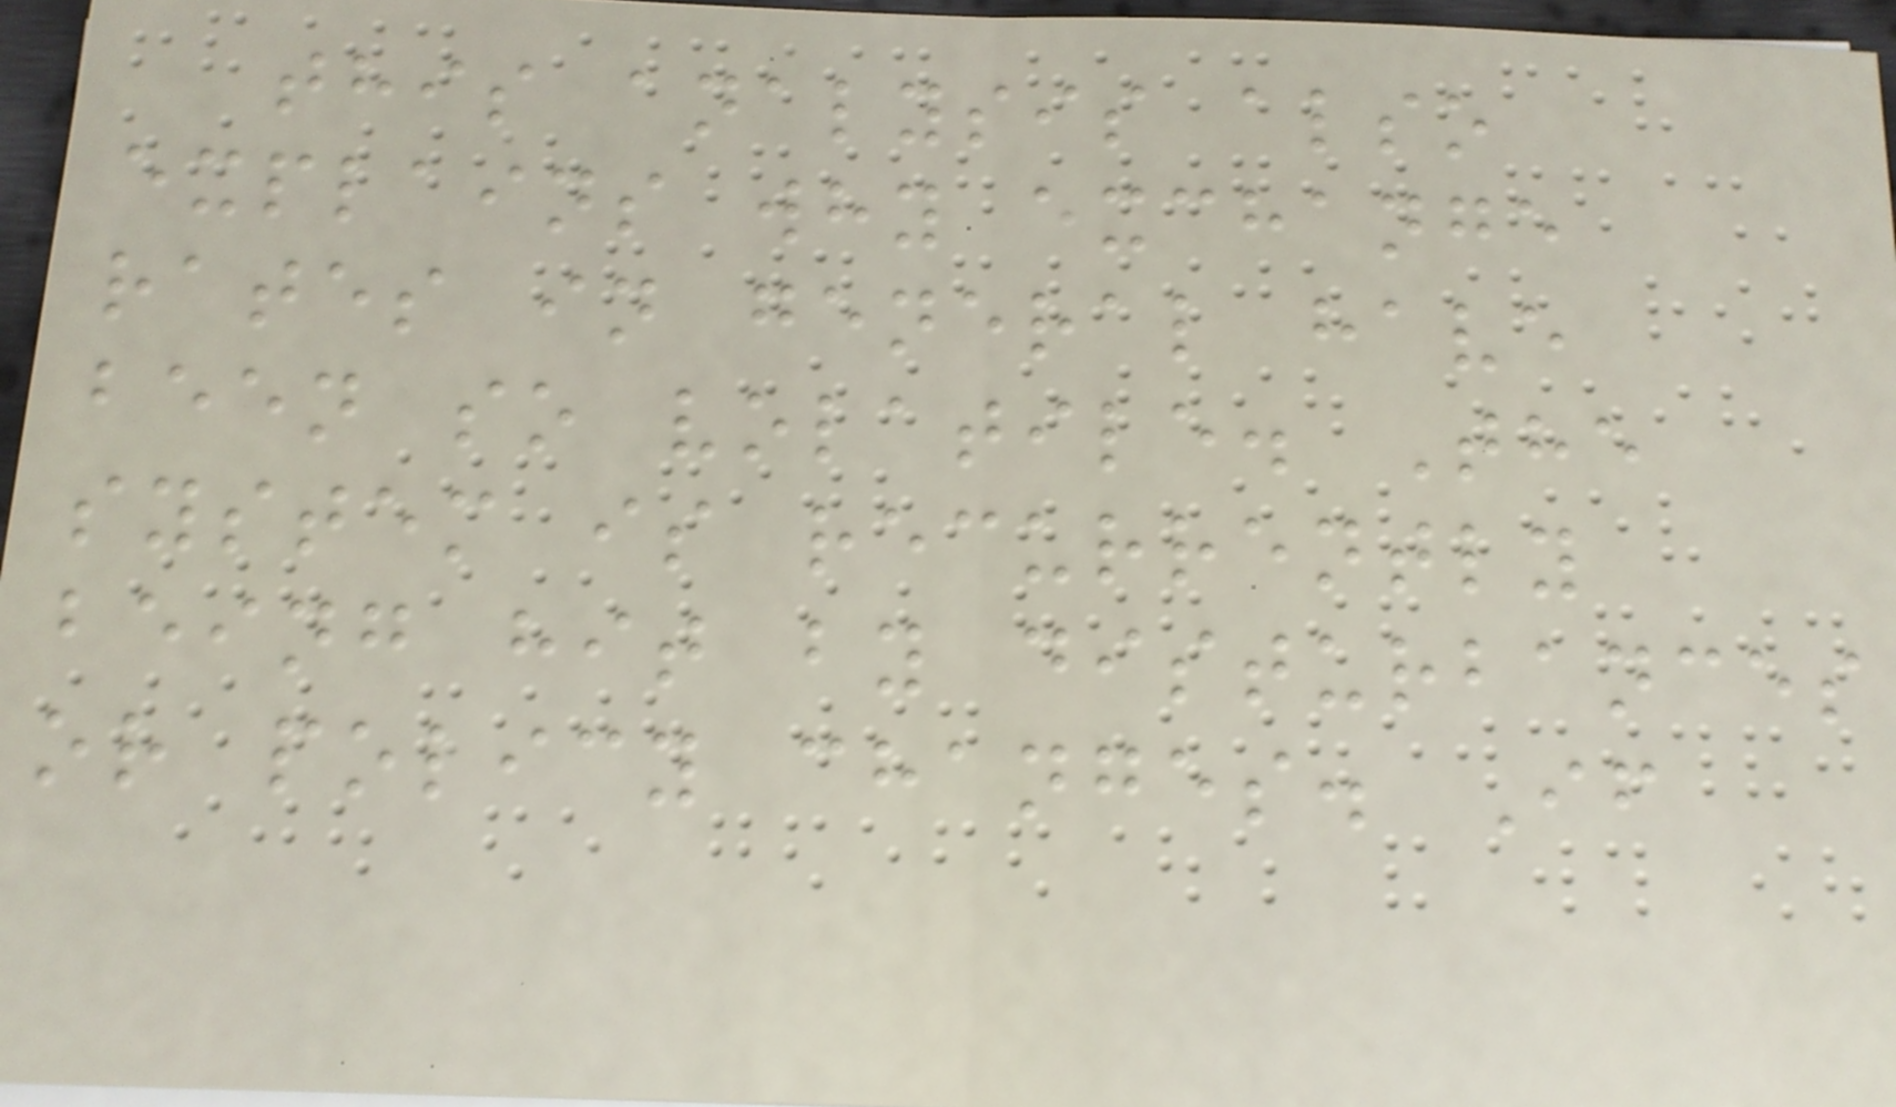this analysis also
explains why exchange
rates in general have
been so volatile. The
system is recurrently
being hit by disturbances
or policy changes. If
